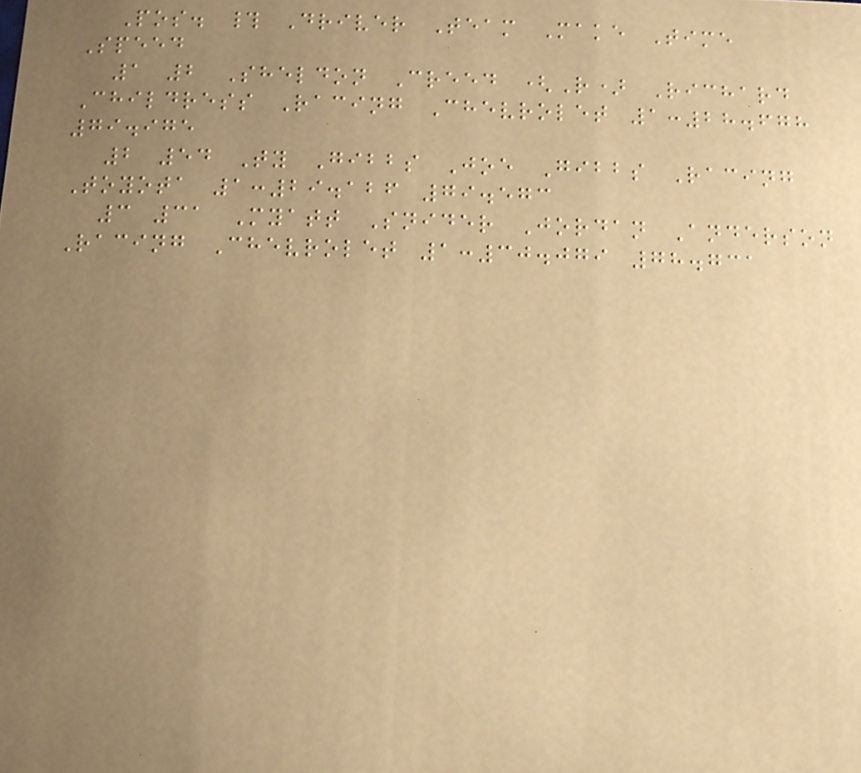Pos. # Driver Team Make Time
Speed
1 2 Sheldon Creed (R) Richard
Childress Racing Chevrolet 1:28.678
79.975
2 54 Ty Gibbs Joe Gibbs Racing
Toyota 1:29.126 79.573
3 31 Myatt Snider Jordan Anderson
Racing Chevrolet 1:30.079 78.731
